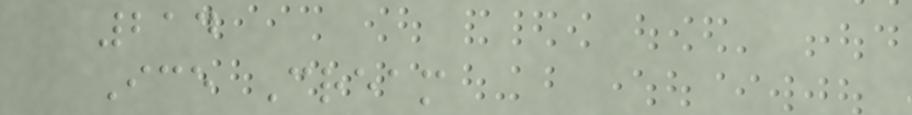214
Ice Cream
